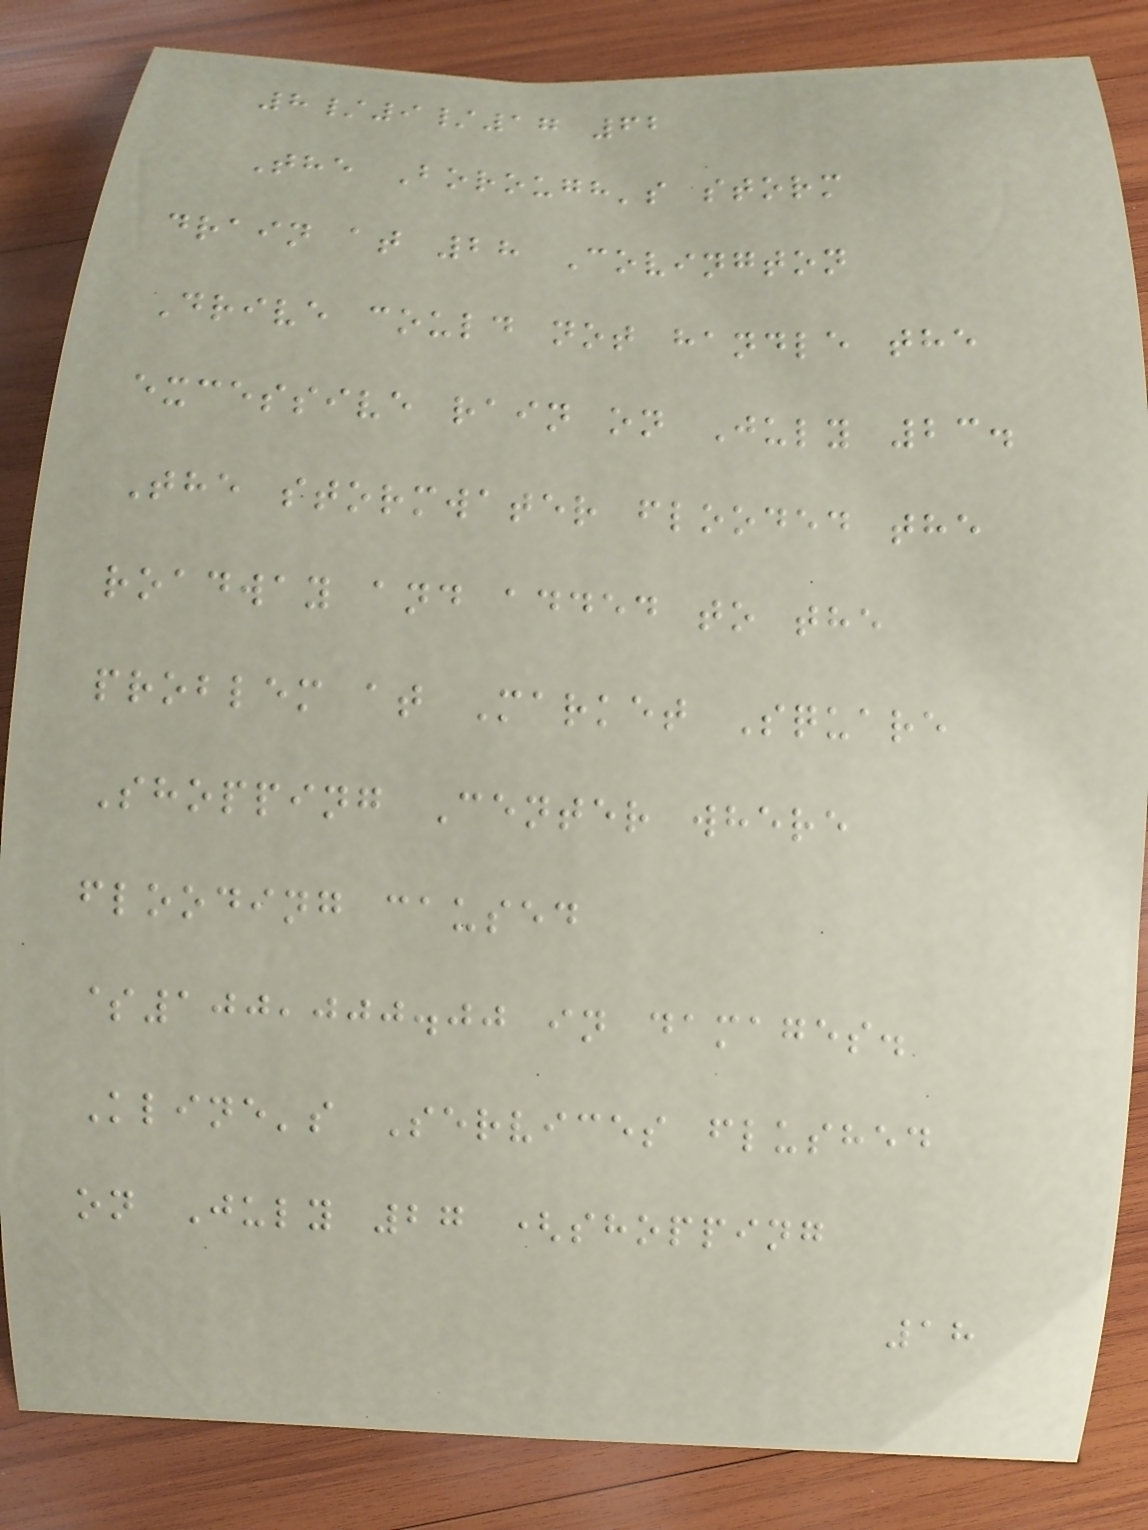8/9/17 62
The Borough's storm
drain at 28 Covington
Drive could not handle the
excessive rain on July 23.
The stormwater flooded the
roadway and added to the
problem at Market Square
Shopping Center where
flooding caused
$100,000.00 in damages.
Kline's Services flushed
on July 27 (shopping
18
